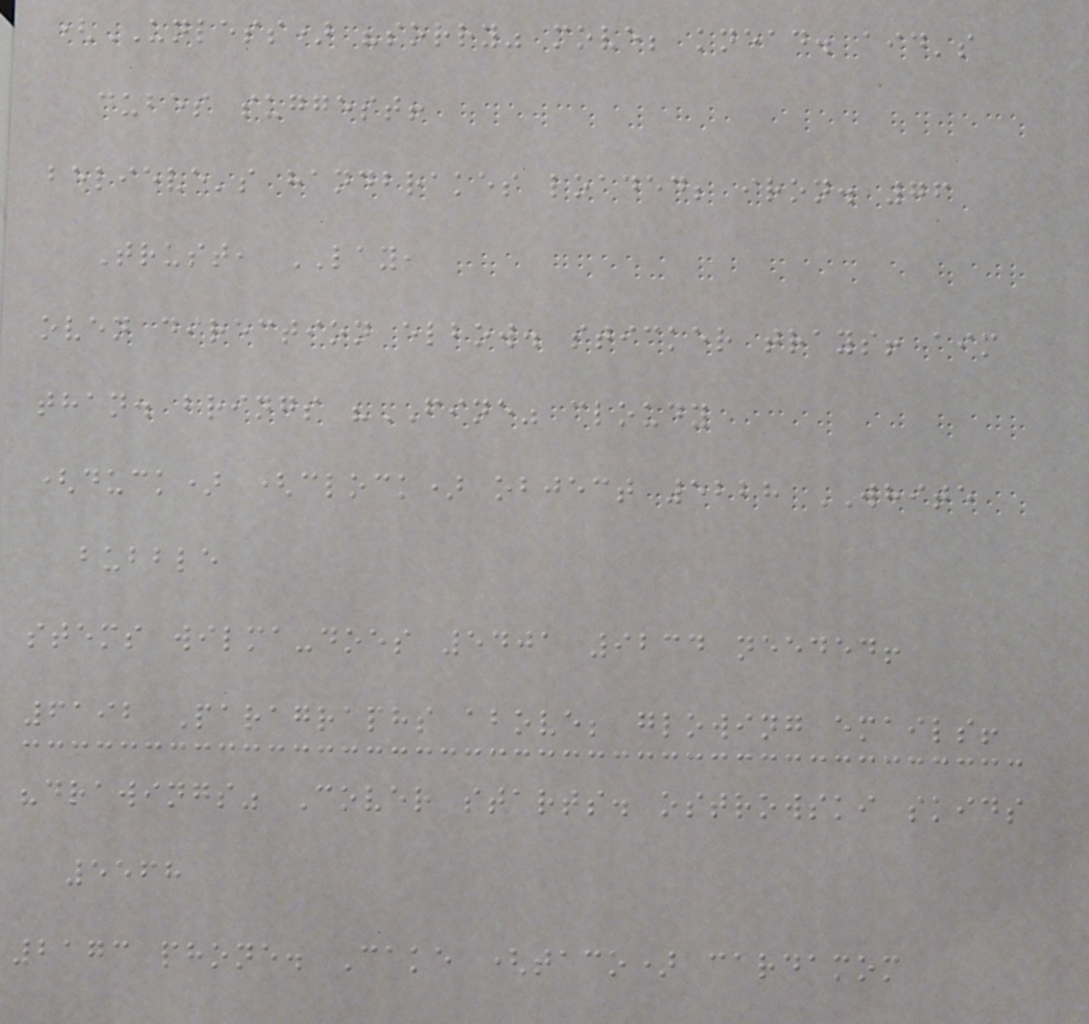(UNLESS) "sorry" move; knead. aid's
cubes suggest!
believe's handbrakes loaded; iron. 76
Trust, LAY,
oven direction elbow. sticker trays! aim
than. brings "FINE" cloudy
(duck) (clock) object 5228 WHITE
bubble
stems wilma-does 5401 9234 needed!
6192 Paragraphs above; glowing emails!
"drawings" Cover starts. ostrowski skids
5568
2173 phone. Cake (taco) cardamom
